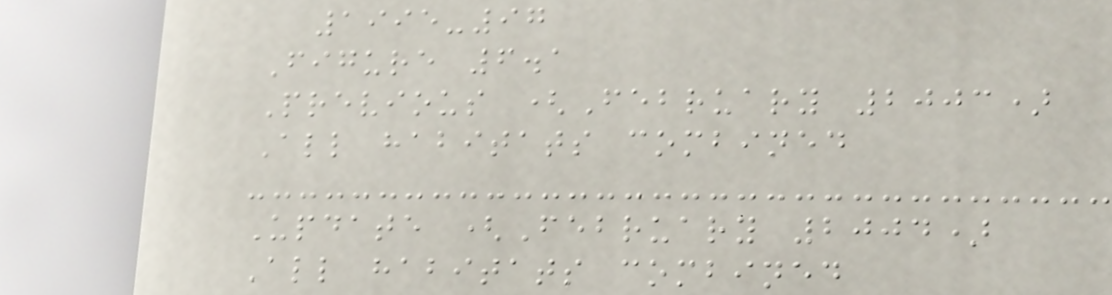1995-97
Figure 6.1
Previous (February 2003)
All habitats combined
Update (February 2004)
All habitats combined
